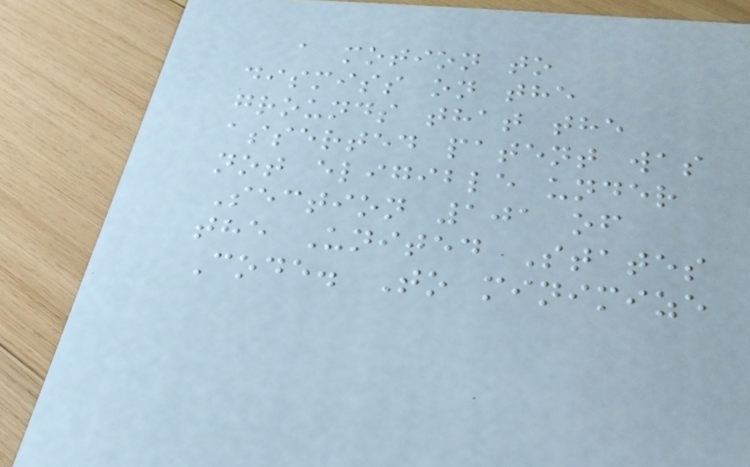a motion to
dismiss on the
grounds that the
asserted patent was
not eligible under
Section 101 of
the United States
Code. To minimize
